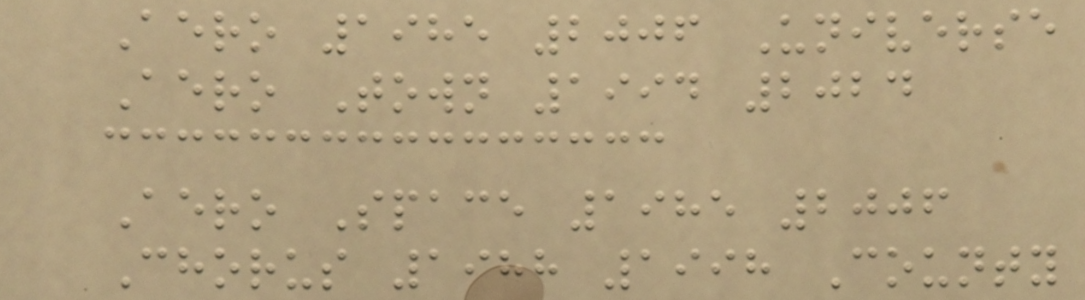Aero 1985 2006 Universe
Aero Town 1994 2024
Aero Space 1985 2006
Chorus 1988 1998 County
